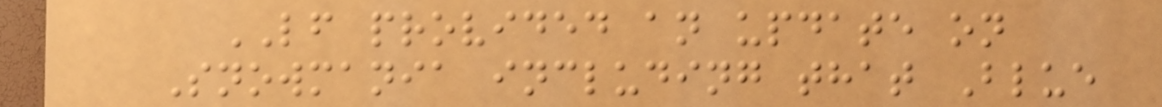LF provided an update on
Snowmania including that Blue
